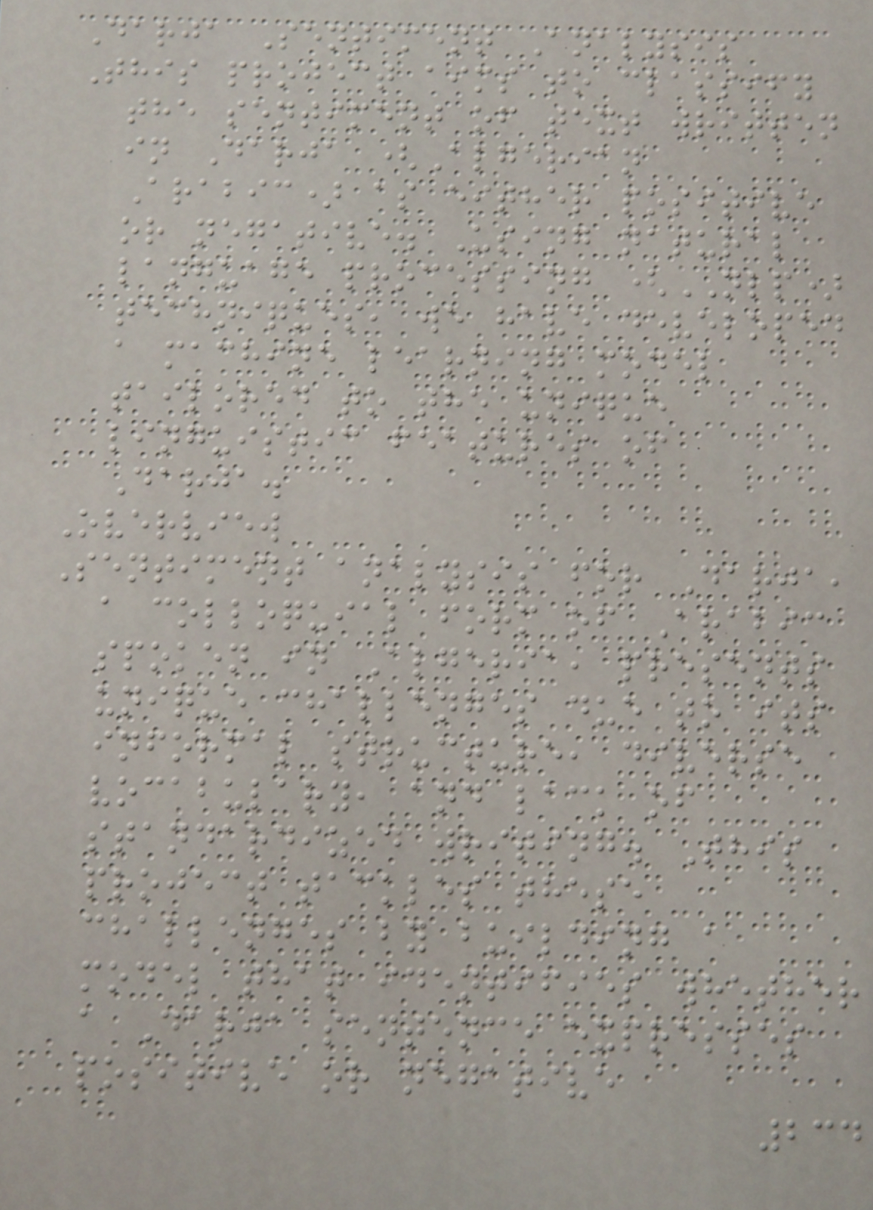Darja Sentiment Analysis
This project aims to classify
the sentiment of text written
in Darja (Algerian
Arabic) as either positive
or negative. Using natural
language processing (NLP)
techniques, we have developed
a machine learning model
tailored to the unique
linguistic features of
Darja.
Overview
Sentiment analysis for Darja,
a colloquial form of Arabic
spoken in Algeria, presents
unique challenges due to its
informal structure, diverse
vocabulary, and lack of
standardized writing. This
project tackles these
challenges by building a
model that identifies whether
a Darja sentence expresses
positive or negative
234
